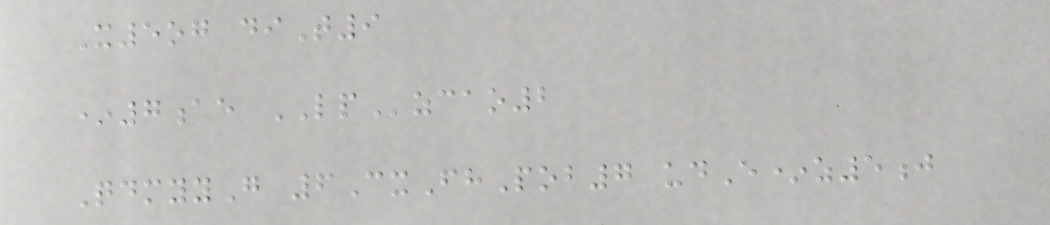X5og diT9
*7ae LPzcao2
QdmyyG 6CxFhPob7 udE*z5j
